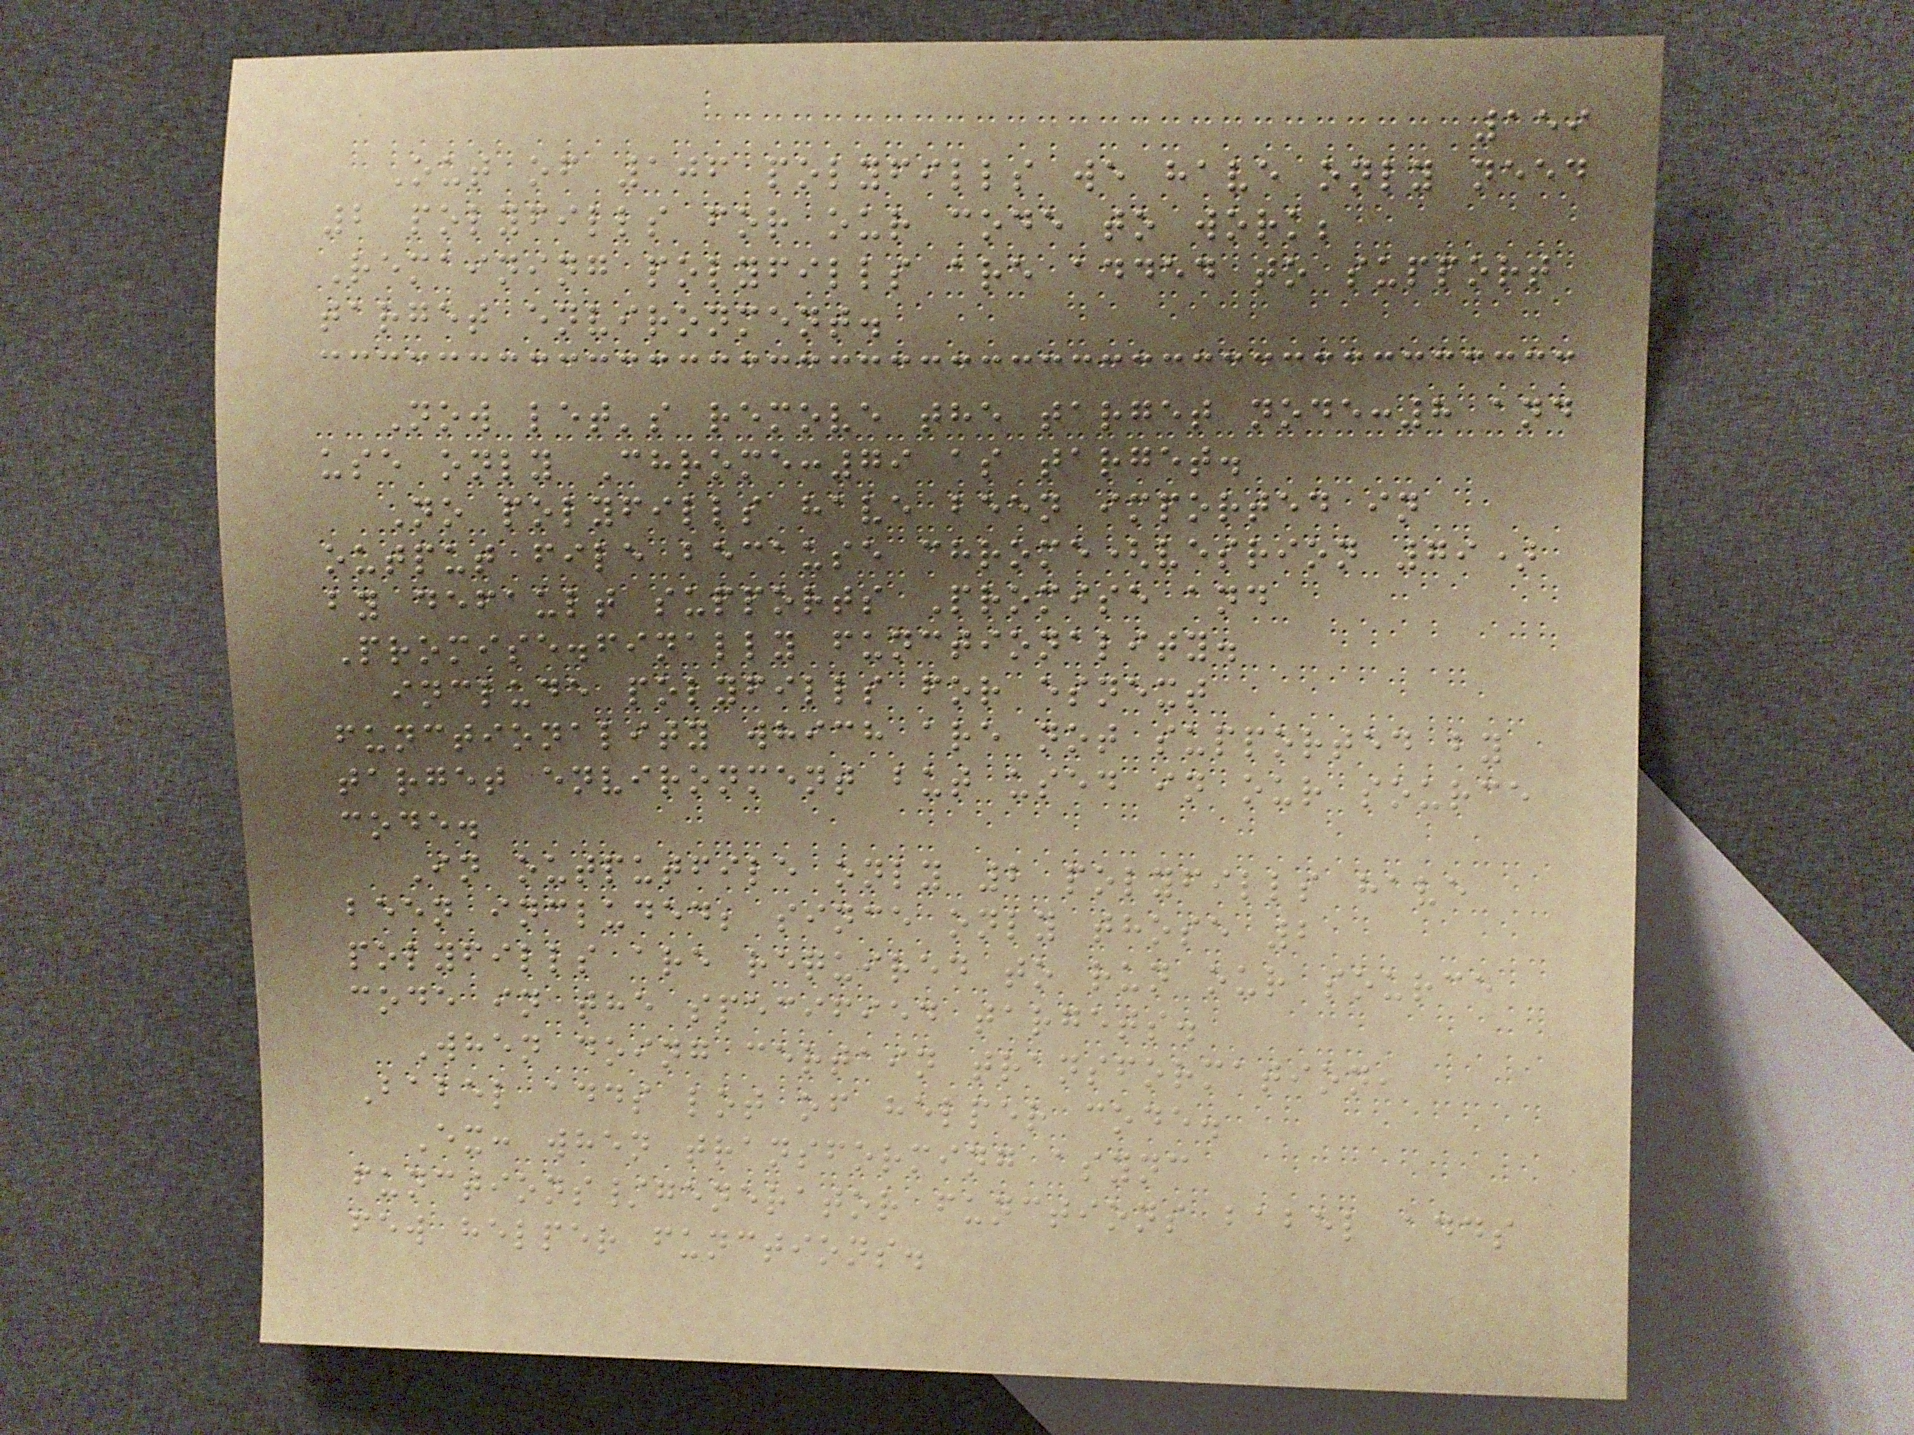159
Out of 106 polyfills we have only need
2 polyfills for our code to work;
Remaining polyfills are added to support
target environment.
Now let's remove the target node:8 and
use only Chrome:79 as target.
No polyfills have been imported in
output file because chrome(vesrion 79)
by default supports Promise and
Promise.finally functionality.
include polyfills for esnext
functionality which are not supported by
target environment but used in our source
code.
In outputfile only 2 polyfills have
been included; since only those 2
polyfills are required to run our source
code in the specified targets.
When doing certain transformation,
Babel adds lot of helper code.
Ex: when transforming async
functions/generator functions babel adds
few helper functions.
